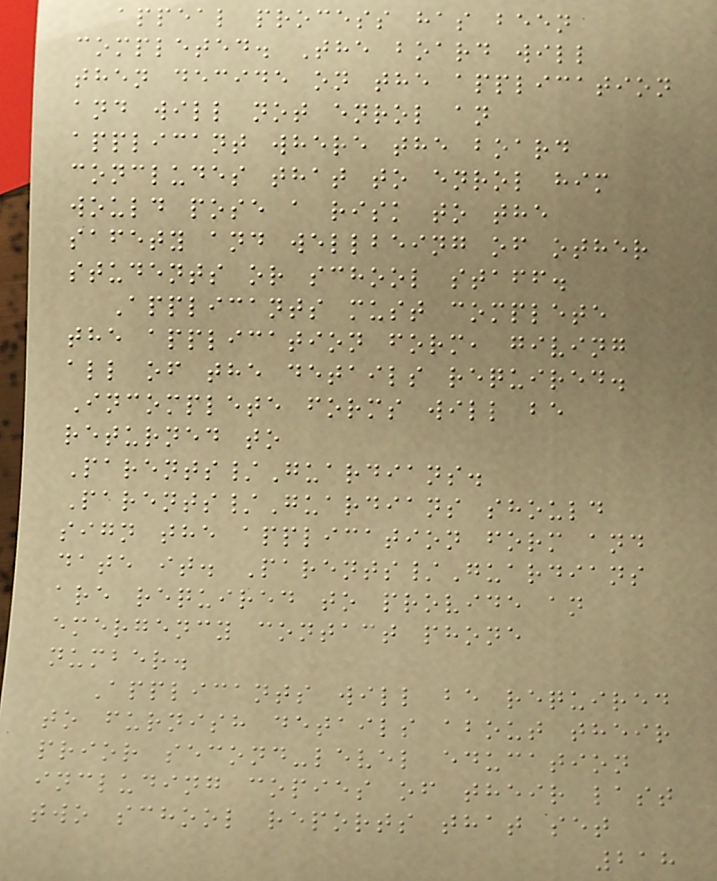appeal process has been
completed. The board will
then decide on the application
and will not enrol an
applicant where the board
concludes that to enrol him
would pose a risk to the
safety and wellbeing of other
students or school staff.
Applicants must complete
the application form, giving
all of the details required.
Incomplete forms will be
returned to
Parents/Guardians.
Parents/Guardians should
sign the application form and
date it. Parents/Guardians
are required to provide an
emergency contact phone
number.
Applicants will be required
to furnish details about their
prior second-level education
including copies of their last
two school reports that set
218
